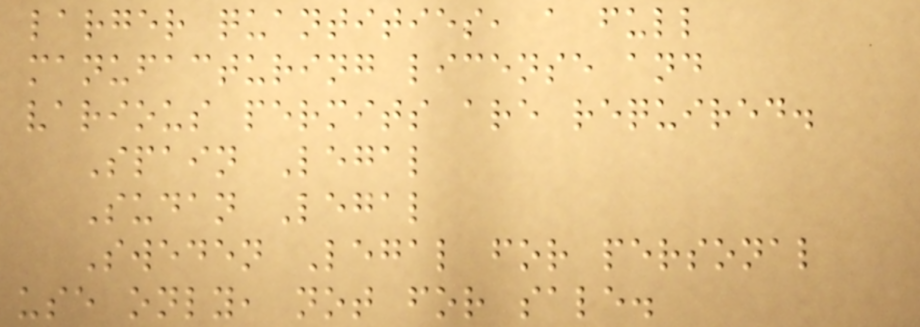larger quantities, a full
manufacturing license and
various permits are required.
Spain Legal
Sudan Legal
Sweden Legal for personal
use only, not for sale.
